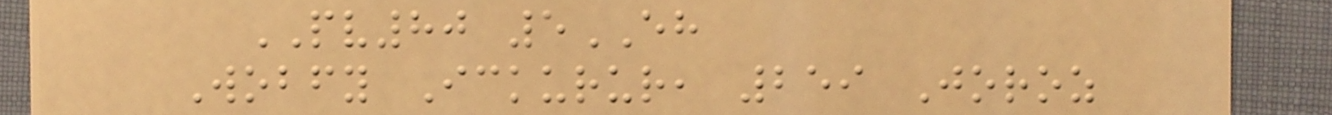PV80 5EH
Wobfy Ickurur, 259 Joroz
